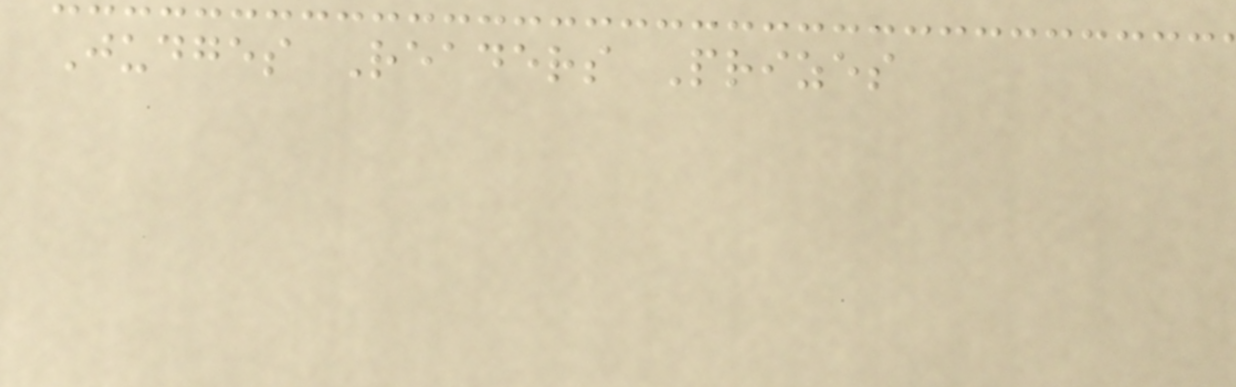Judges Readers Prizes
